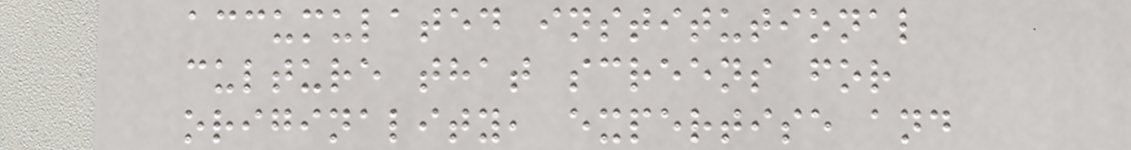accumulated institutional
culture that screens for
originality, expertise and
